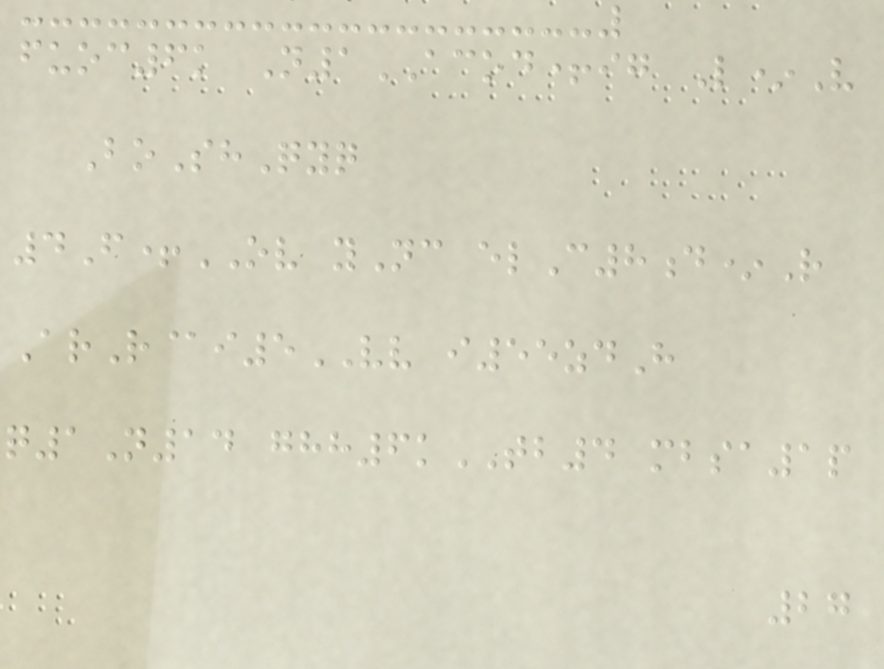fuoc6k N1ACOD+ig L*V
BoShQyq
4F+OV yNc elC8d*R
ArR@i5VV i55zdH
q1N14 ghh6kTB4 mbsa1p
27
